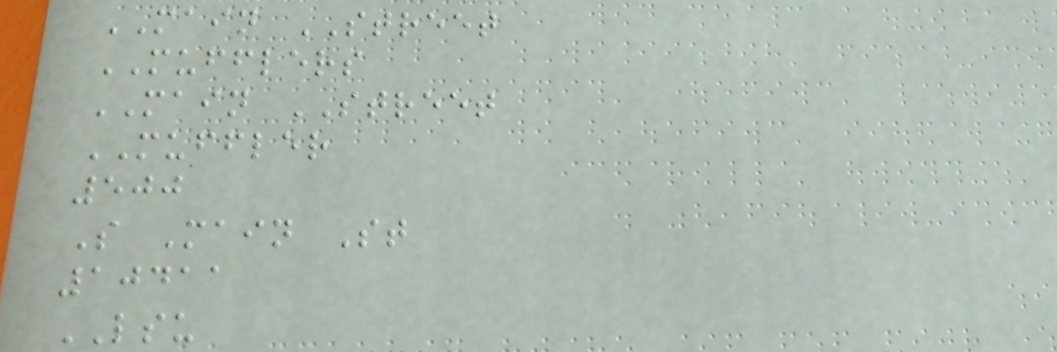MAIN STREET
MUFFLERS
MAIN STREET
MUFFLER
500
S Main St
10411
LSU
